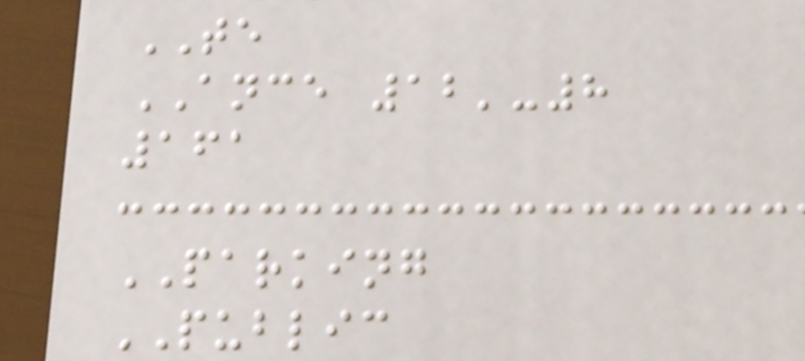TE
ANCE 12'-8
161
PARKING
PUBLIC
